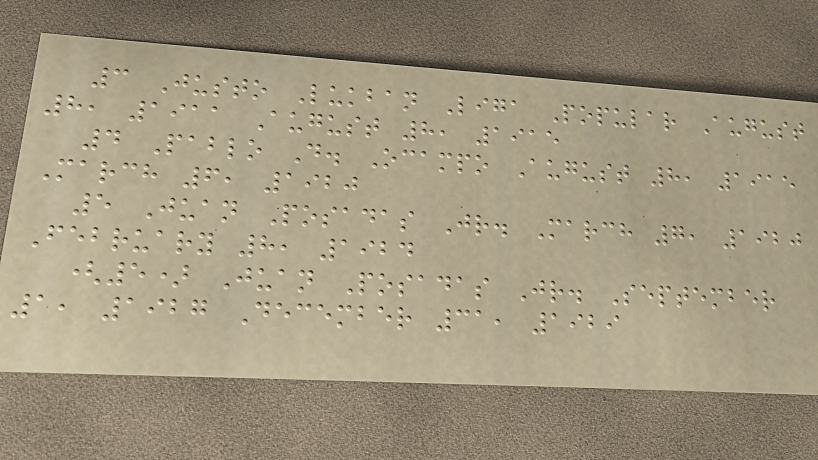3 Justo Lukban Liga Popular August
8, 1911 August 8, 1915
4 Pablo D. Ocampo August 8, 1915
March 6, 1920
5 Juan Posadas Jr. March 7, 1920
February 8, 1924
(5) Juan Posadas Jr. September
1, 1927 December 31, 1929
